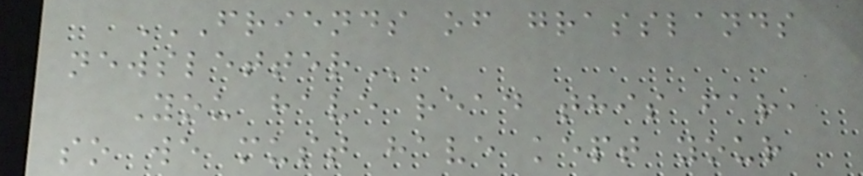FRIENDS OF GRASSLANDS
NEWSLETTER
You have read this far,
so we must have kept your
